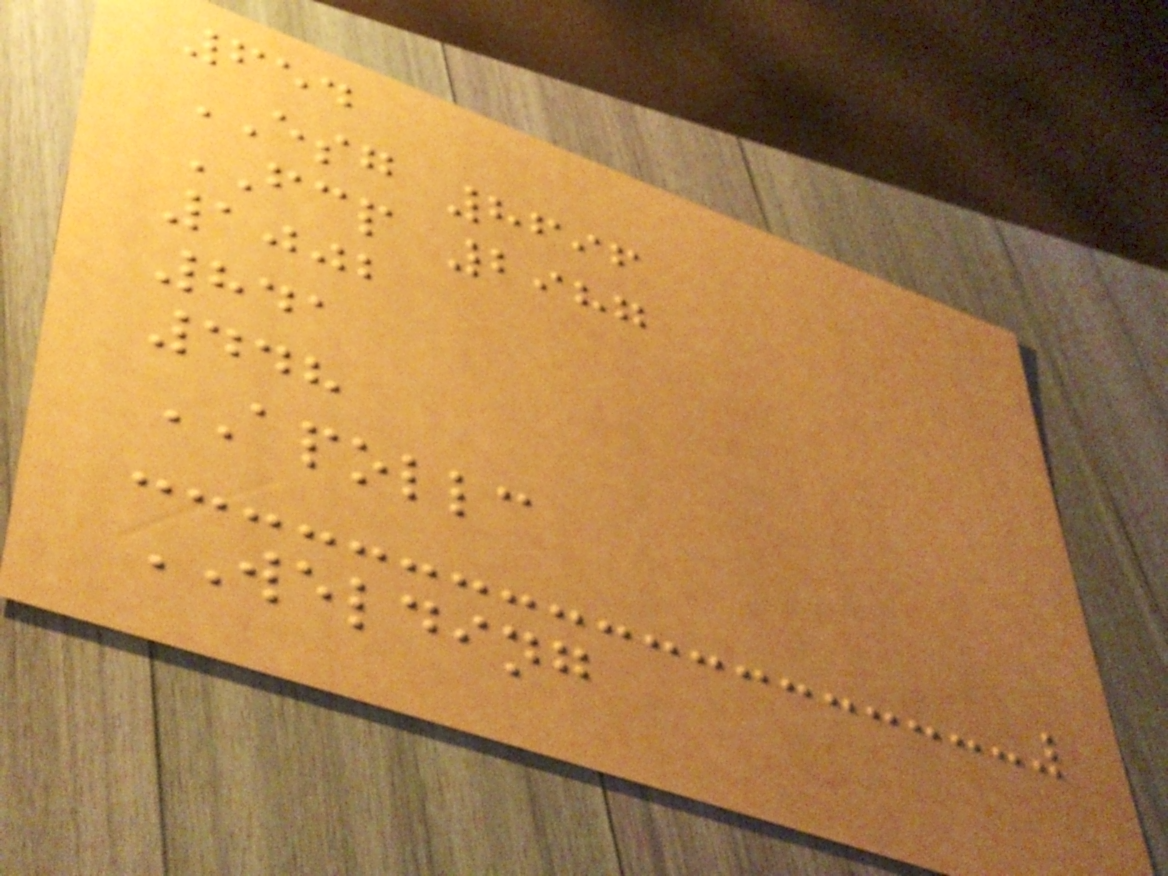654
ESG 8696
FCP 2987
1002
841
448
APOLLC
WELDING
